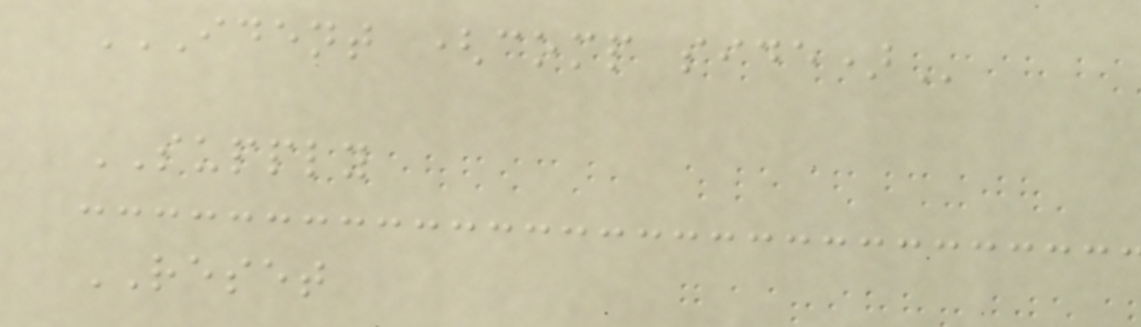IDENT (COMP SIDE)
SUPPLY
RESET
